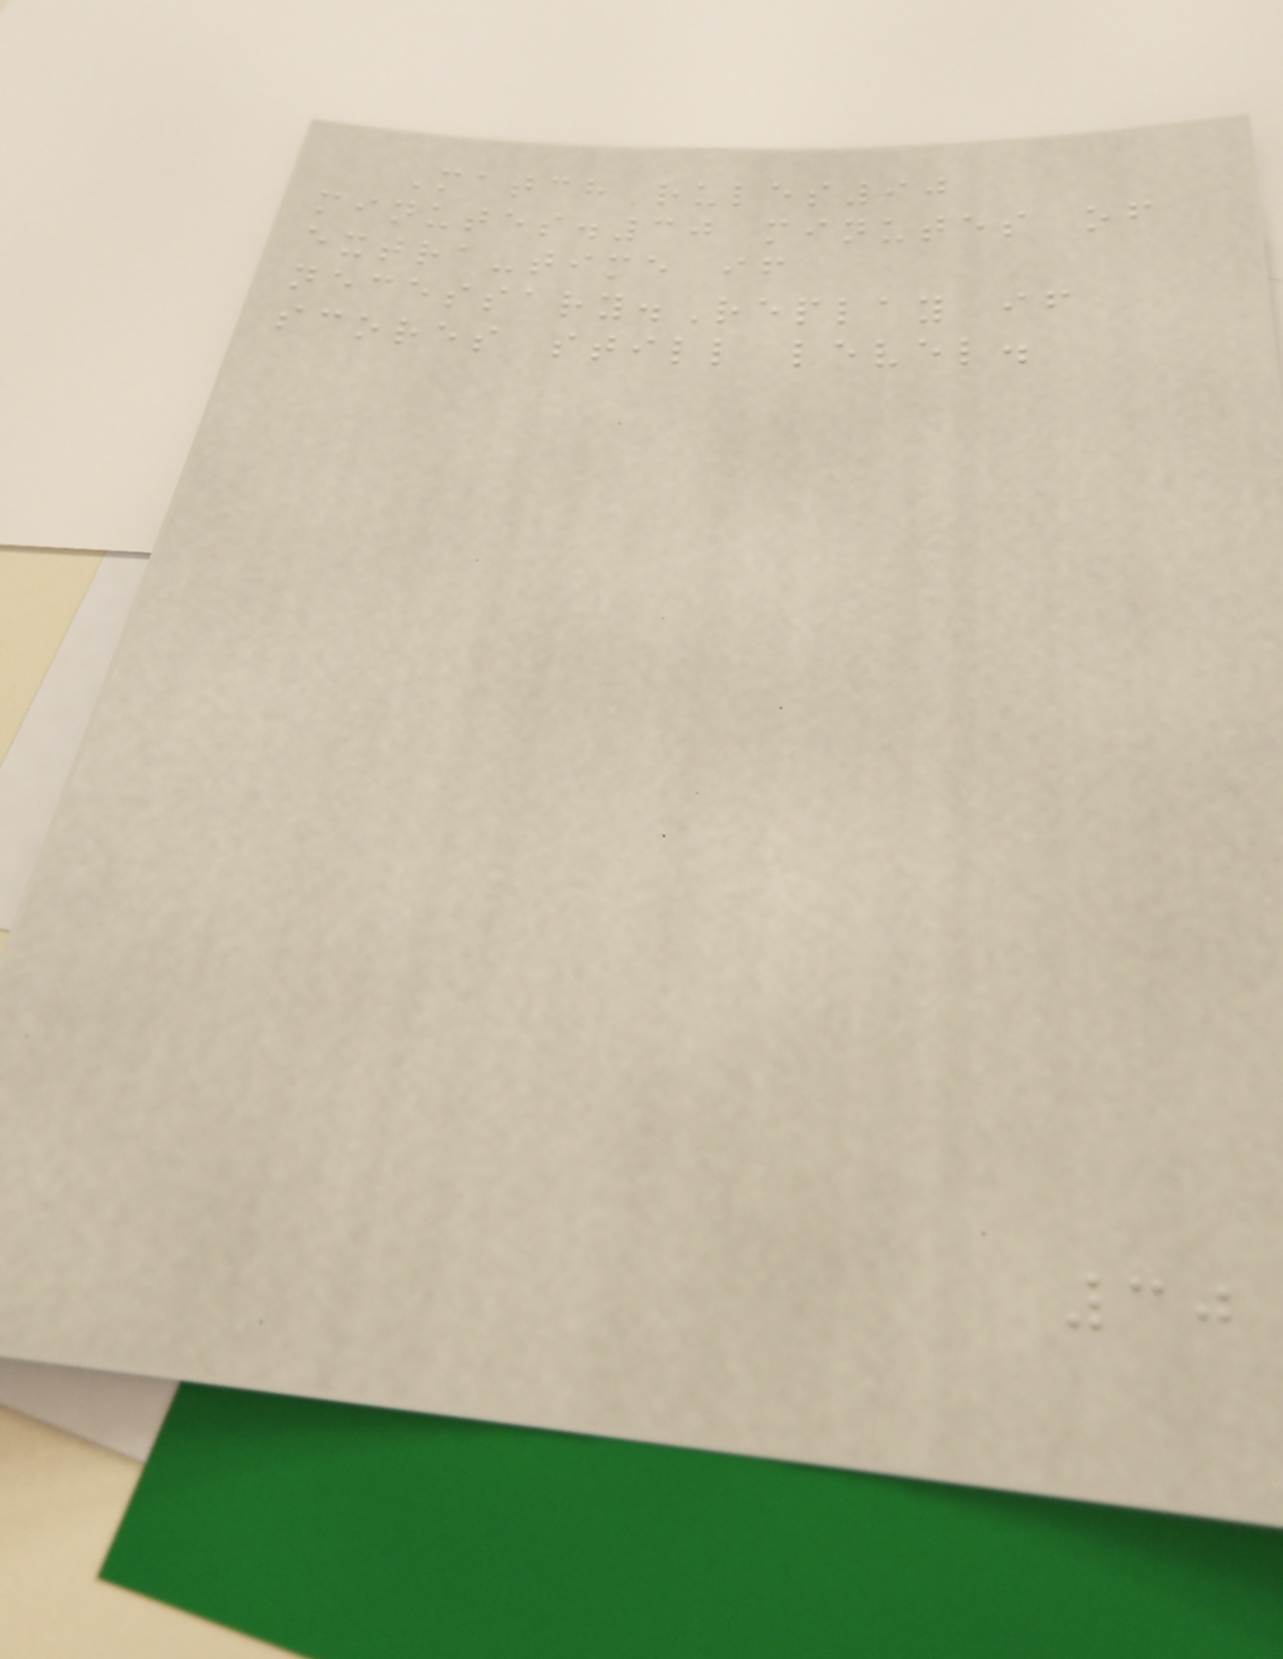Match rules90
minutes.30 minutes of
extra-time if
necessary.Replay if
scores still level.
30
